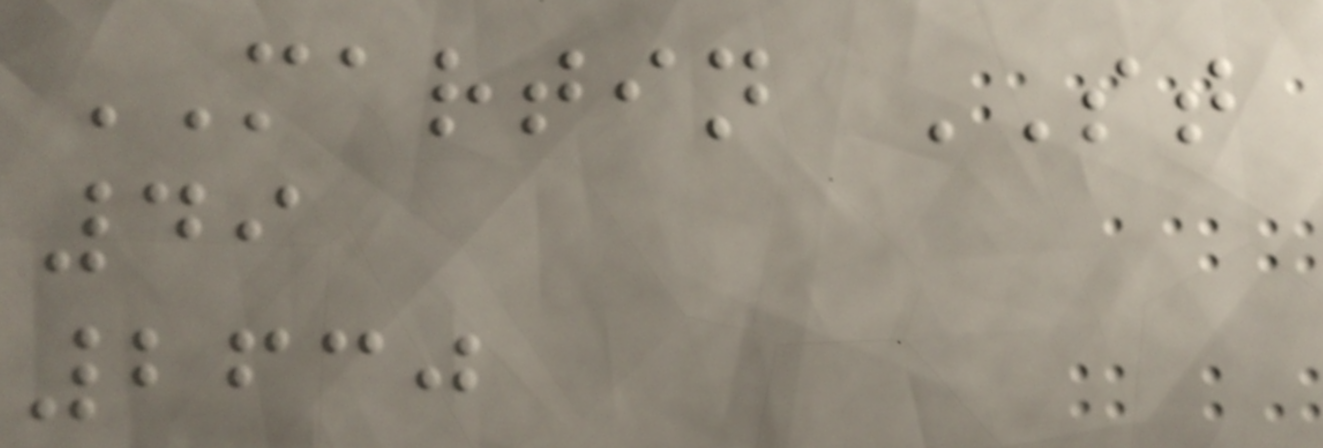MARTIN ST
49
2630
